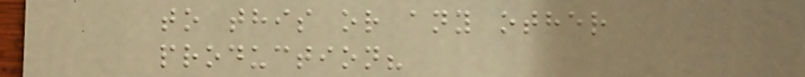to this or any other
production?
